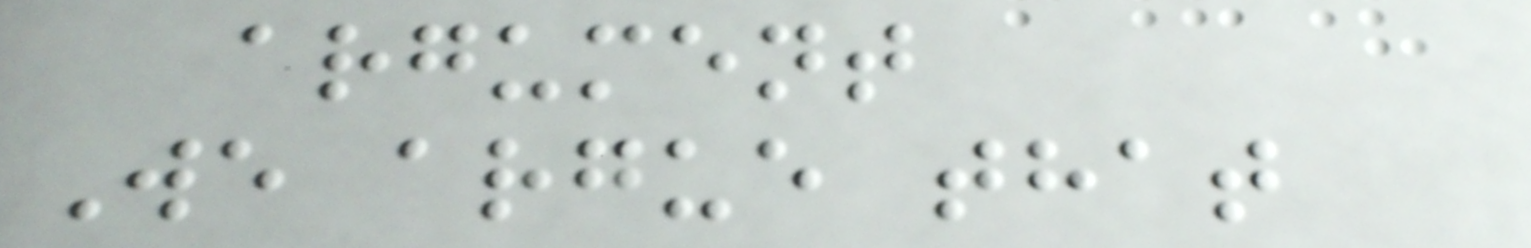argument
We argue that
